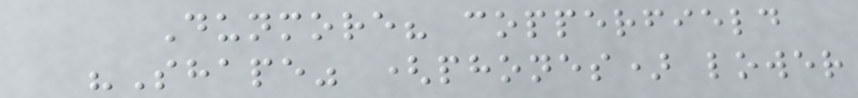Dunmore? copperfield
"Shape" (phones) lower
